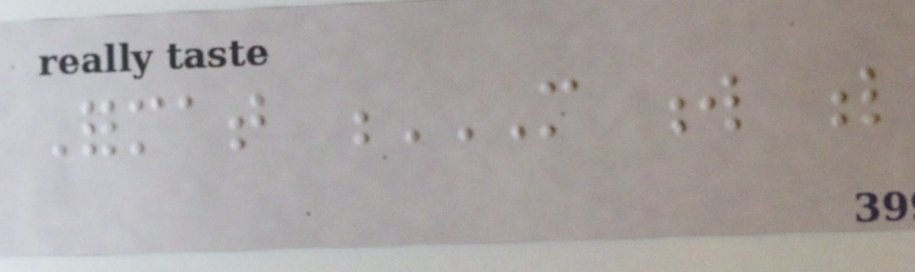Format M W L
